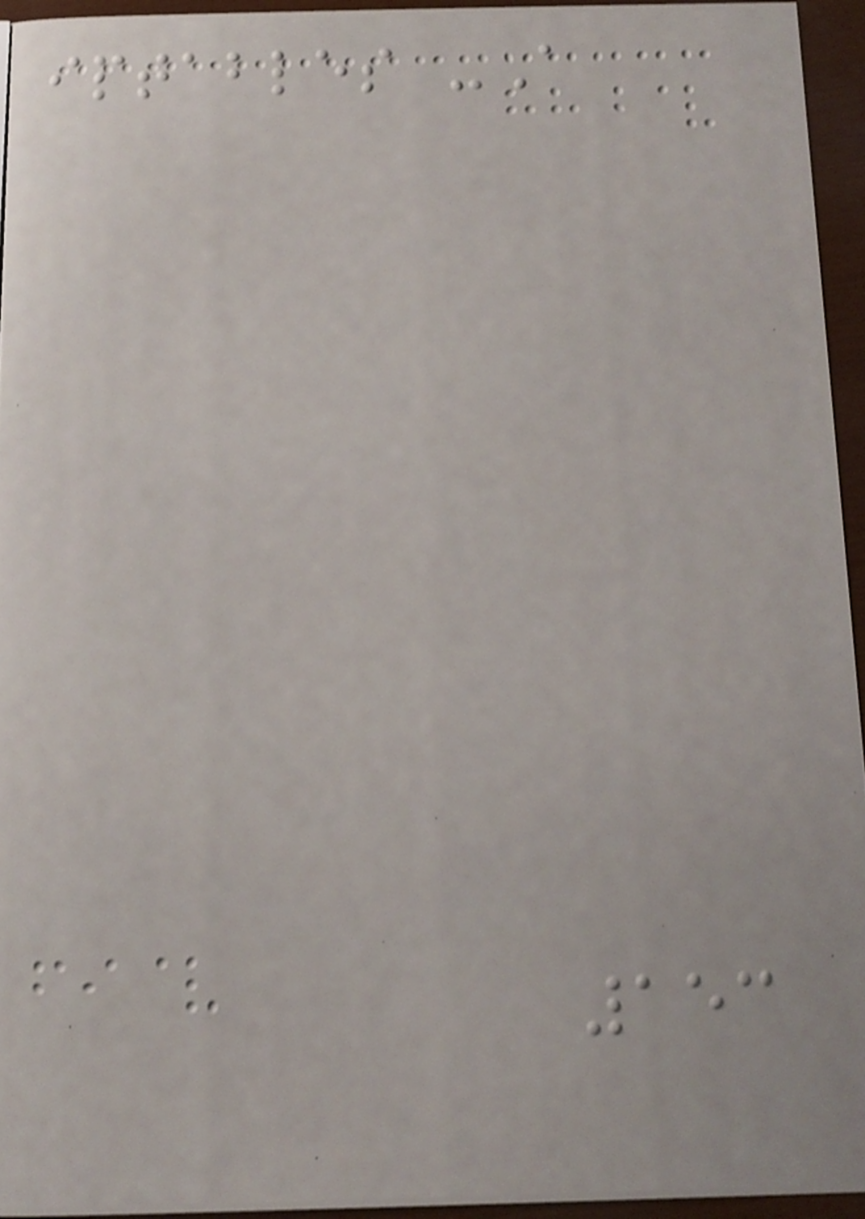iptables -A
153
